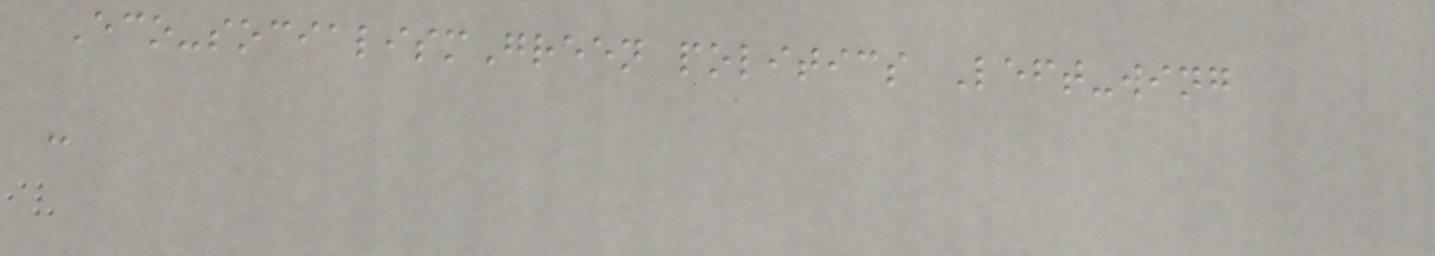Eco-socialismGreen politics Left-wing
-
